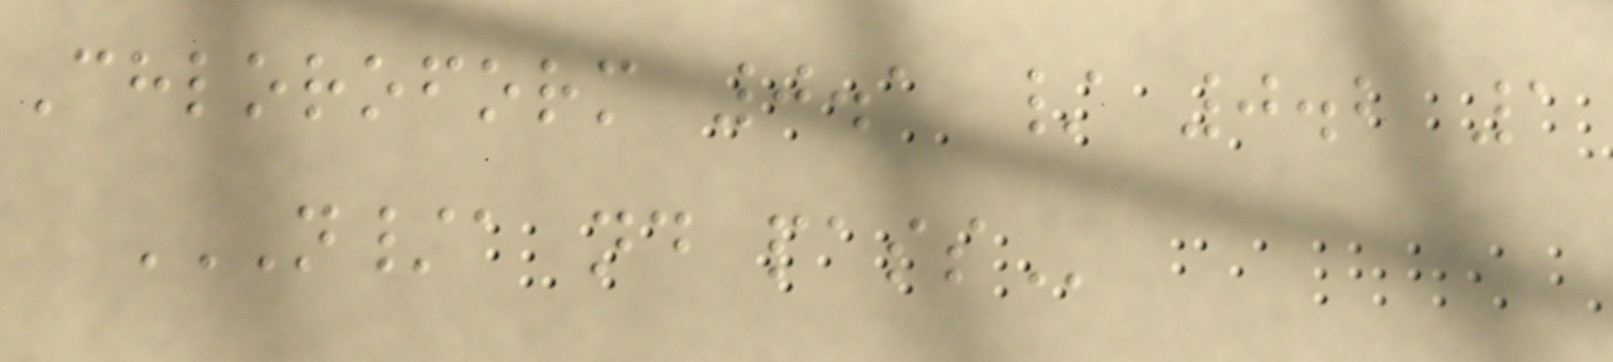Chloroform 0.1 / 0.2 1
N/A ND PASS
